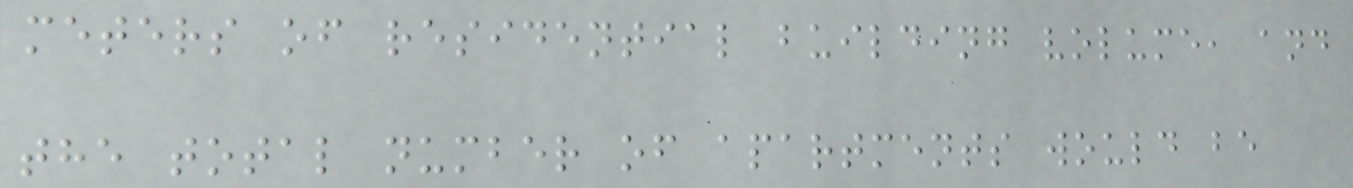meters of residential building volume, and
the total number of apartments would be
